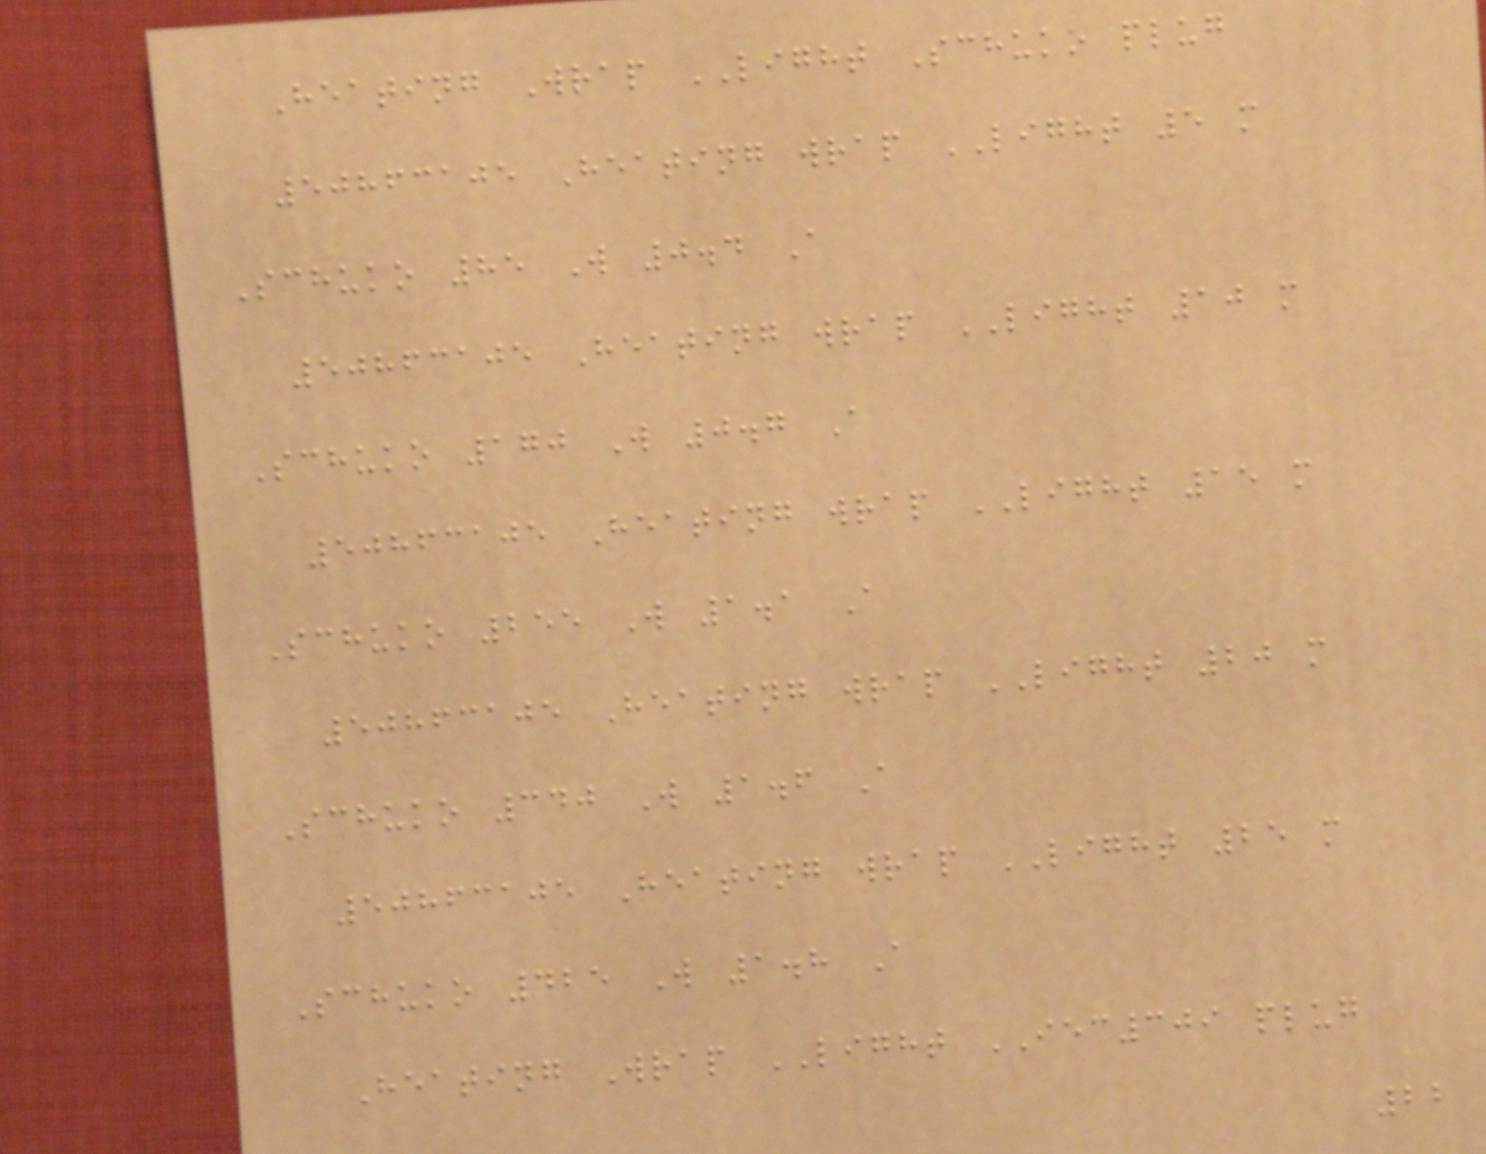Heating Wrap LIGHT Schuko plug
50863105 Heating wrap LIGHT 5 m
Schuko 85 W 0.4 A
50863105 Heating wrap LIGHT 10 m
Schuko 170 W 0.7 A
50863105 Heating wrap LIGHT 15 m
Schuko 255 W 1.1 A
50863105 Heating wrap LIGHT 20 m
Schuko 340 W 1.6 A
50863105 Heating wrap LIGHT 25 m
Schuko 425 W 1.8 A
Heating Wrap LIGHT IEC309 plug
22
